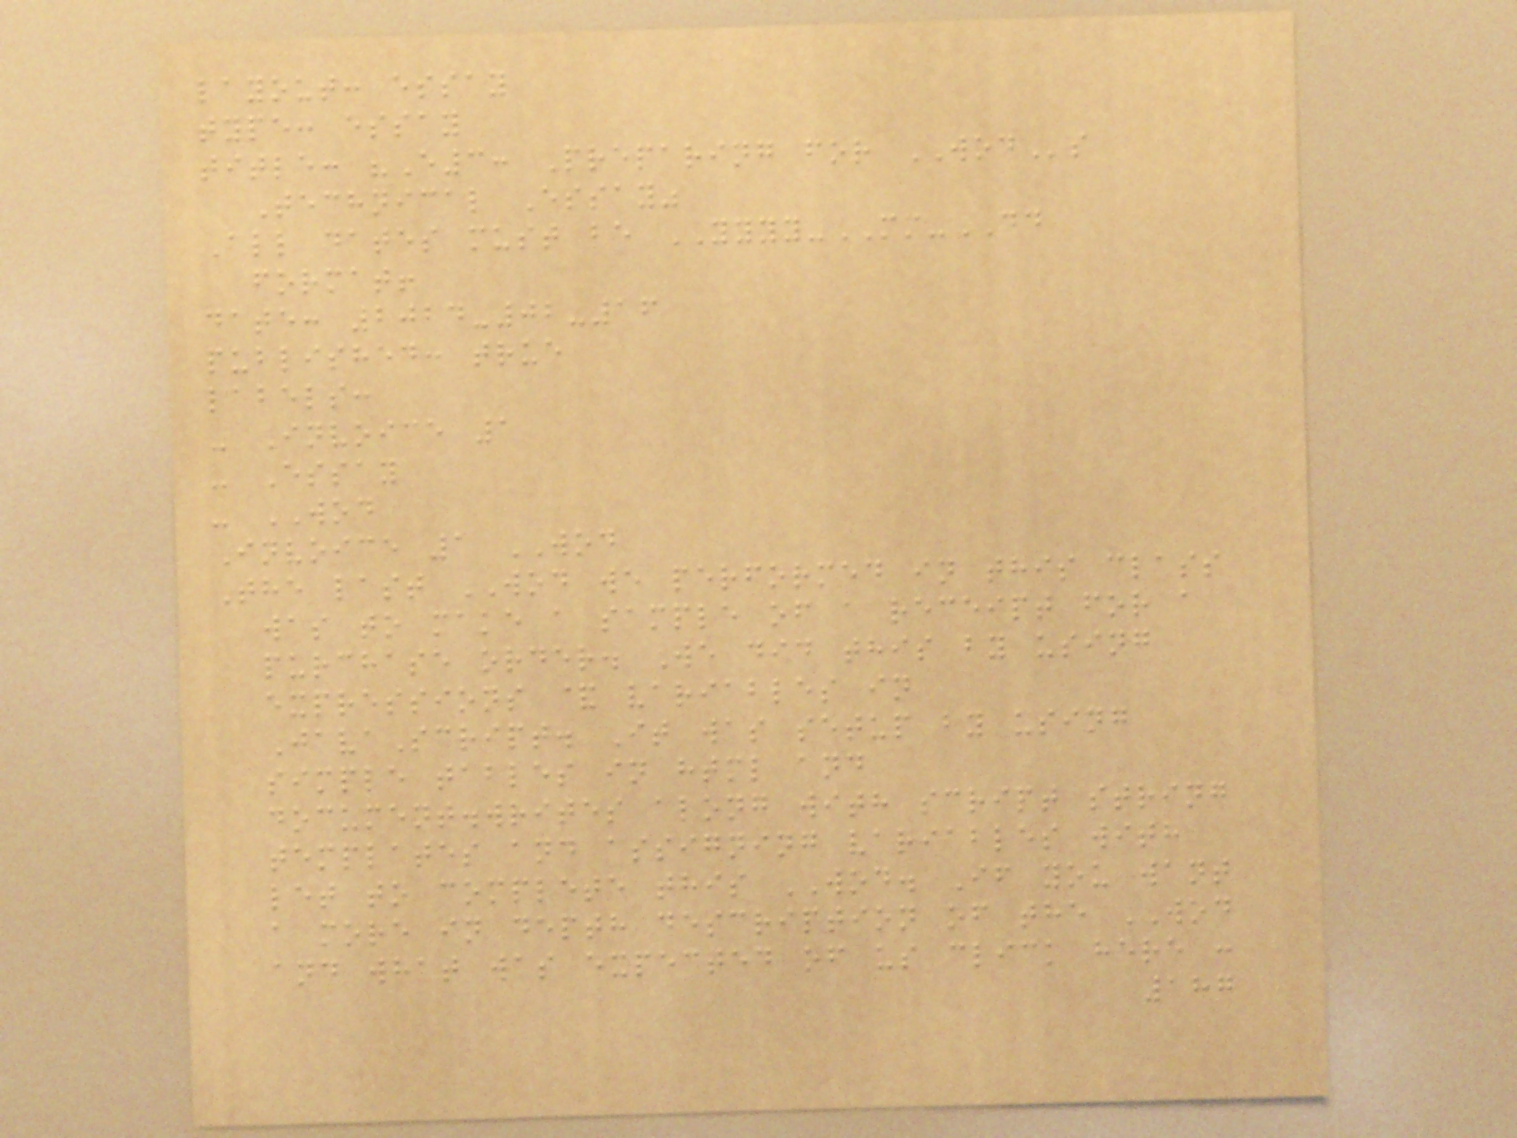layout: essay
type: essay
title: "E3: Preparing for WODs
Technical Essay"
All dates must be YYYY-MM-DD
format!
date: 2024-02-16
published: true
labels:
- Invoice 1
- Essay
- WOD
Invoice 1 WOD
The last WOD we performed in this class
was to make a sample of a receipt for a
purchase order. We did this by using
expressions & variables in
JavaScript. It was setup by using
simple tables in html and
document.writes along with script string
templates and assigning variables with
let to complete this WOD. If you want
a more in depth description of the WOD
and what was expected of us click here :
187
